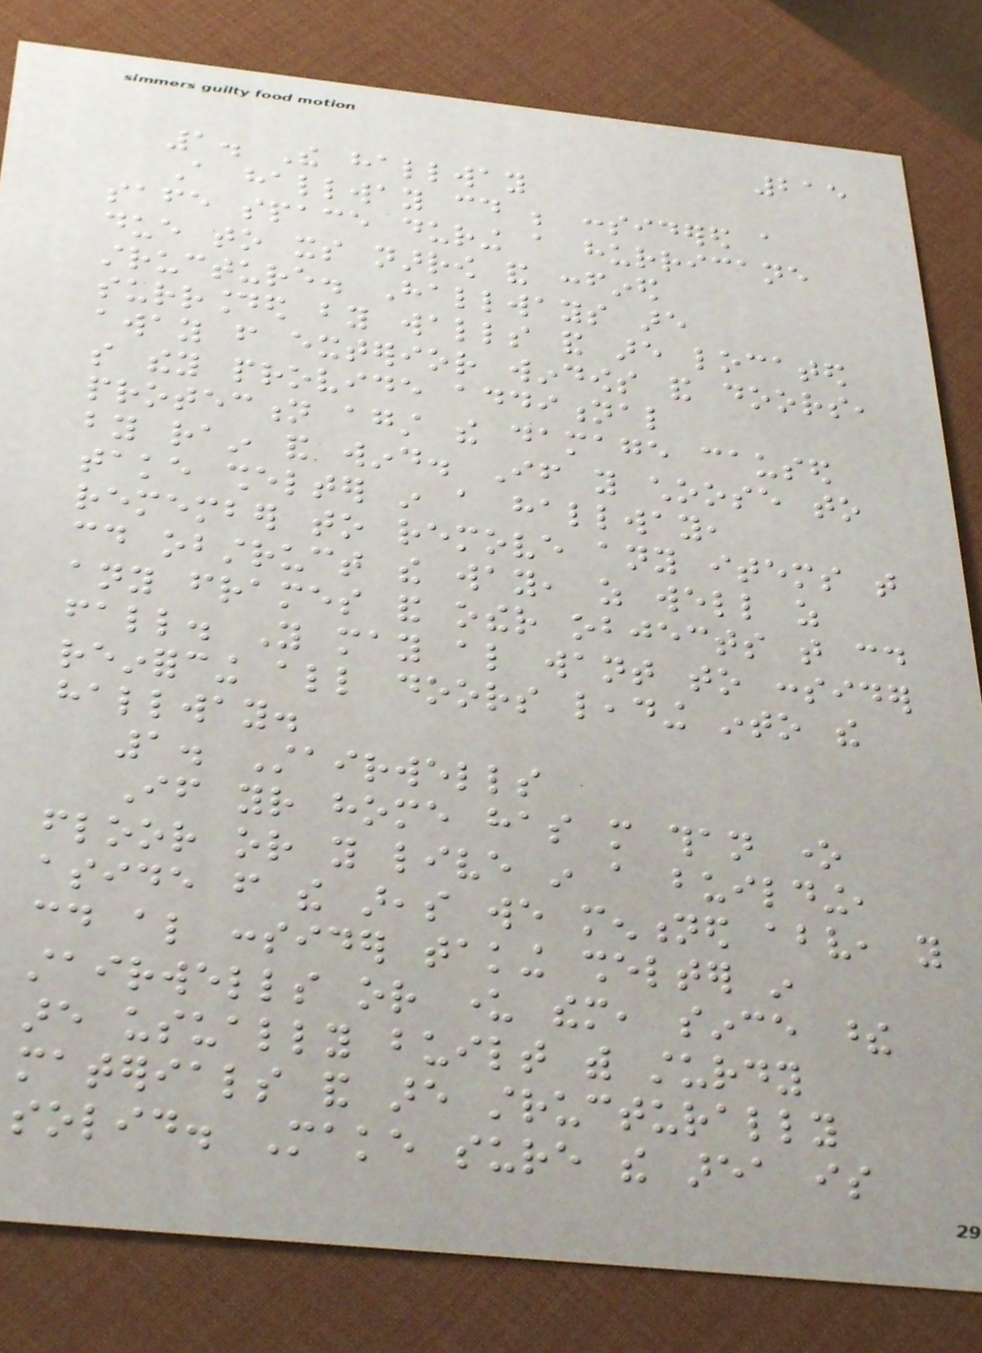215
1. The hallway
A hallway could be considered a
safe space during a hurricane
due to its narrow and confined
structure. Hallways are
surrounded by walls and are located
away from exterior windows and doors,
so they provide additional
protection against the damage caused
by rain and wind. If you choose to
take shelter in a hallway,
remember to remove any items that
could obstruct the way, as well as
any frames and other objects that could
fall. You may also want to consider
reinforcing all doors leading into the
hallway.
1. Stairwells
If your home has more than one
floor or you live in a building,
aside from the areas we mentioned above, you
could also consider taking shelter in
stairwells or under them, since these
are usually built with sturdy
materials and are structurally
solid. Make sure the area is
